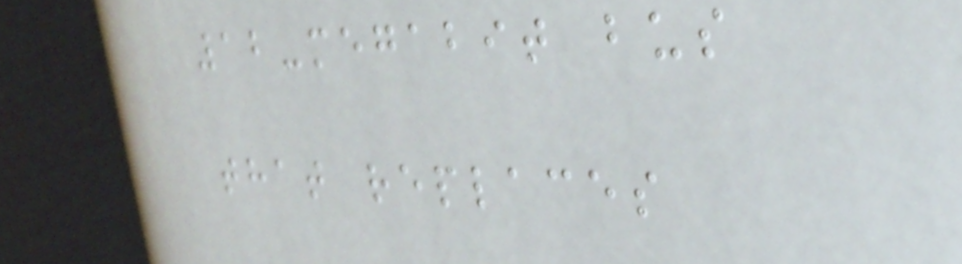12-megabit bus
that replaces
